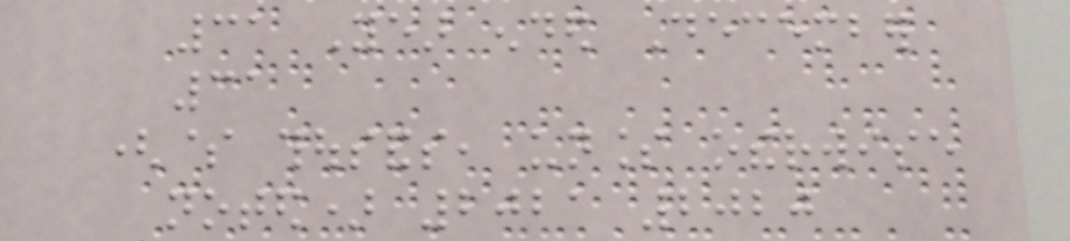31 Year ended December
31
($ thousands, unless otherwise
noted) 2021 2020
